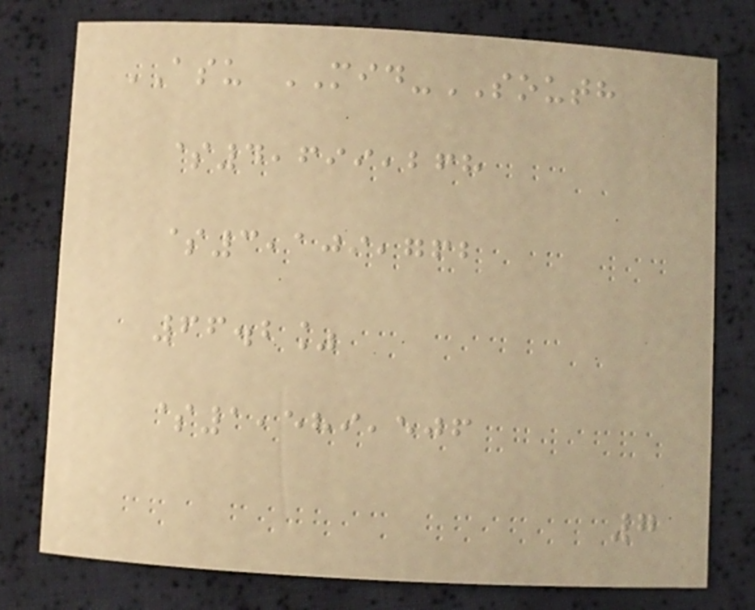ASU MID-SOUTH
$4,699,268
$3,109,762
66.2%
$1,589,506
7
